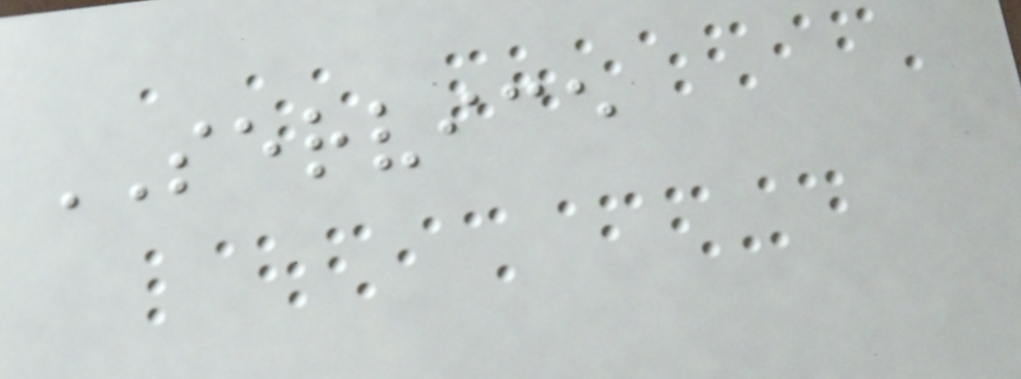SERVICE
